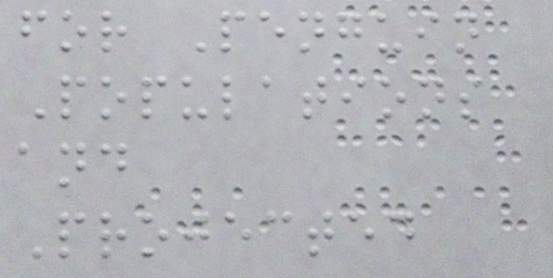for Penguin
Populations
and
Projected
